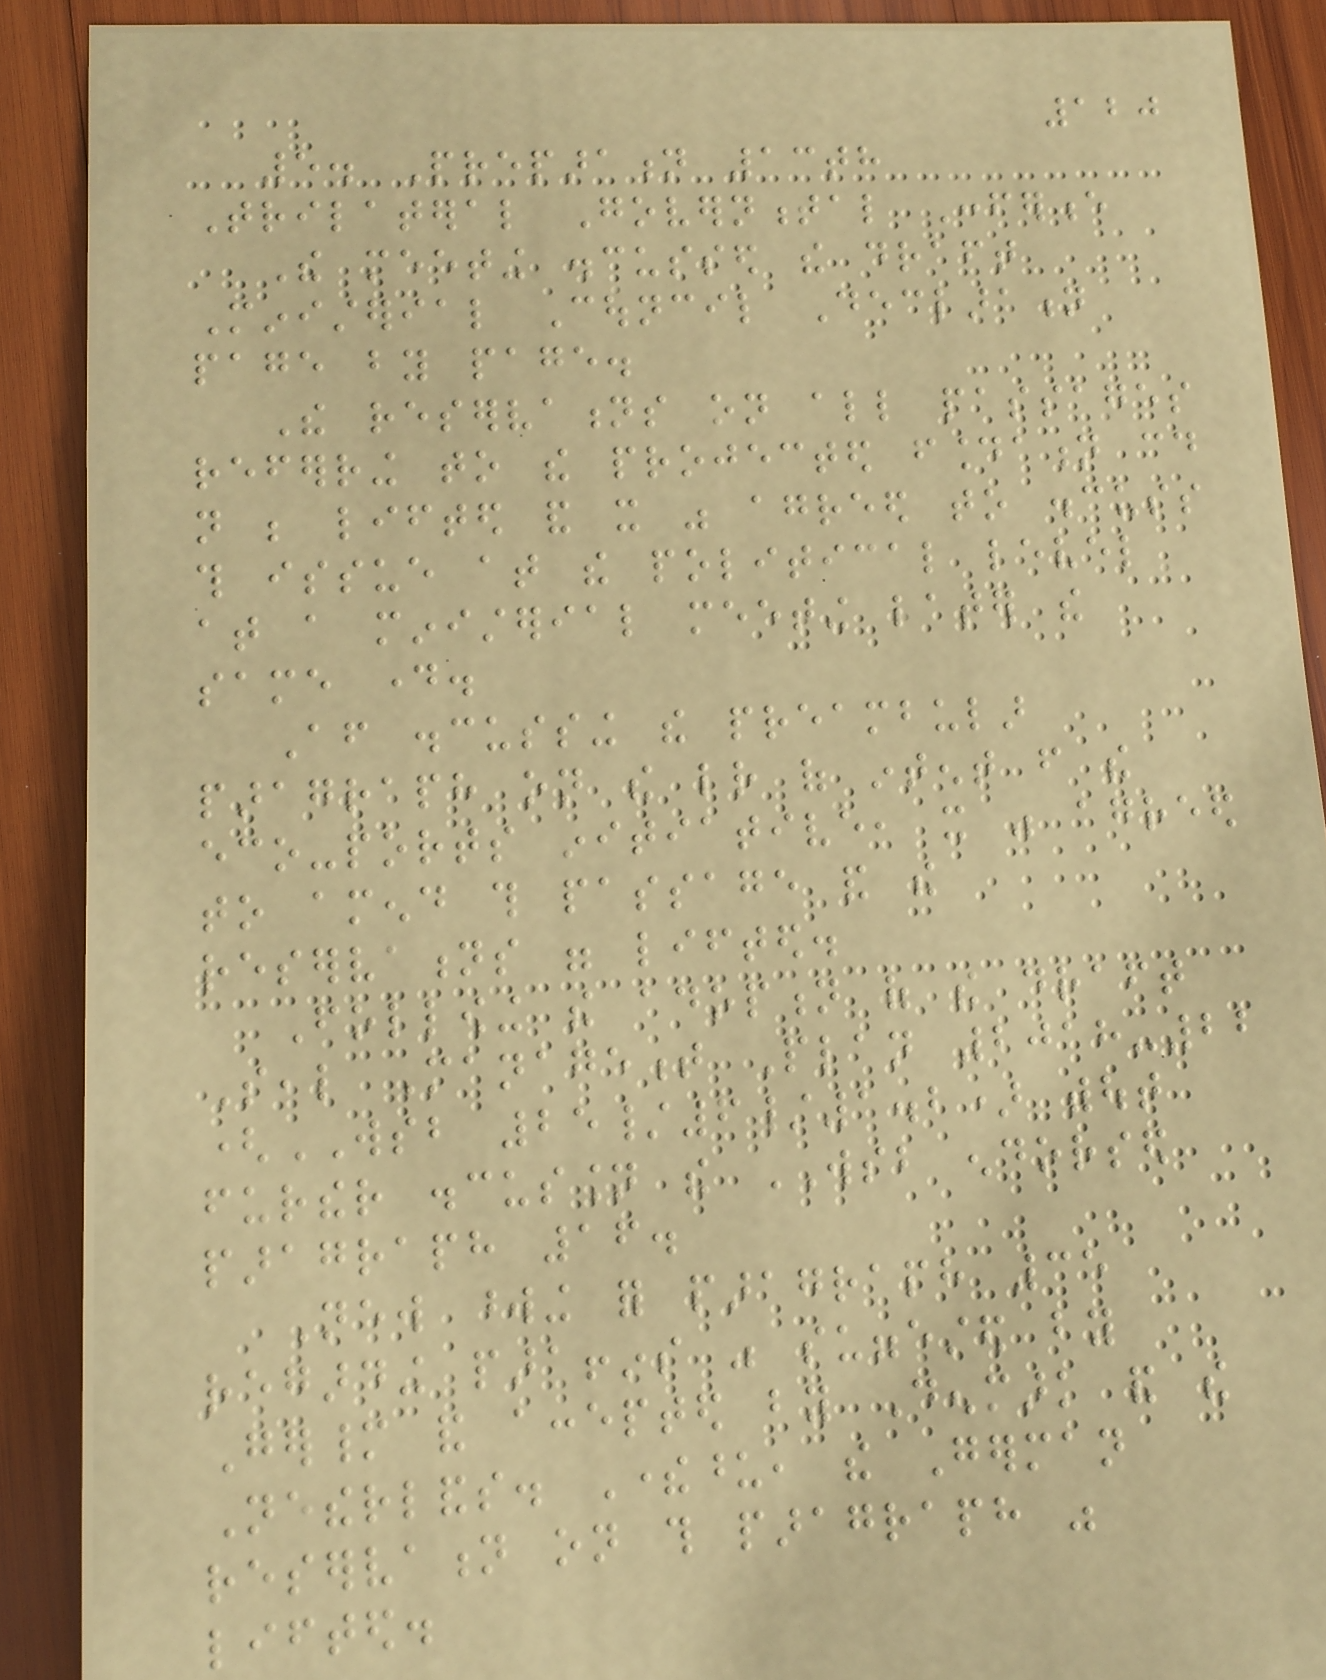120
5. Preparation 13th
Trilateral Governmental Conference
The meeting discussed the draft
Ministerial Council Declaration
page by page.
The reservations on all passages
referring to the projected foundation could
not be lifted and it was agreed to discuss
this issue at the political level
at a ministerial meeting later the
same day.
After discussing the preambular
paragraph on the letter of intent from the
eco-ports initiative, it was agreed
to amend this passage and the
reservations were lifted.
Following the adoption of the draft
Seal Management Plan 2018-22
(WSB 25/6/1.2) without
further discussion the WSB endorsed
paragraph 16.
New wording for paragraph 35
regarding paraffins was suggested by
Germany and accepted by Denmark and the
Netherlands. Thereupon, the German
reservation on this paragraph was
lifted.
